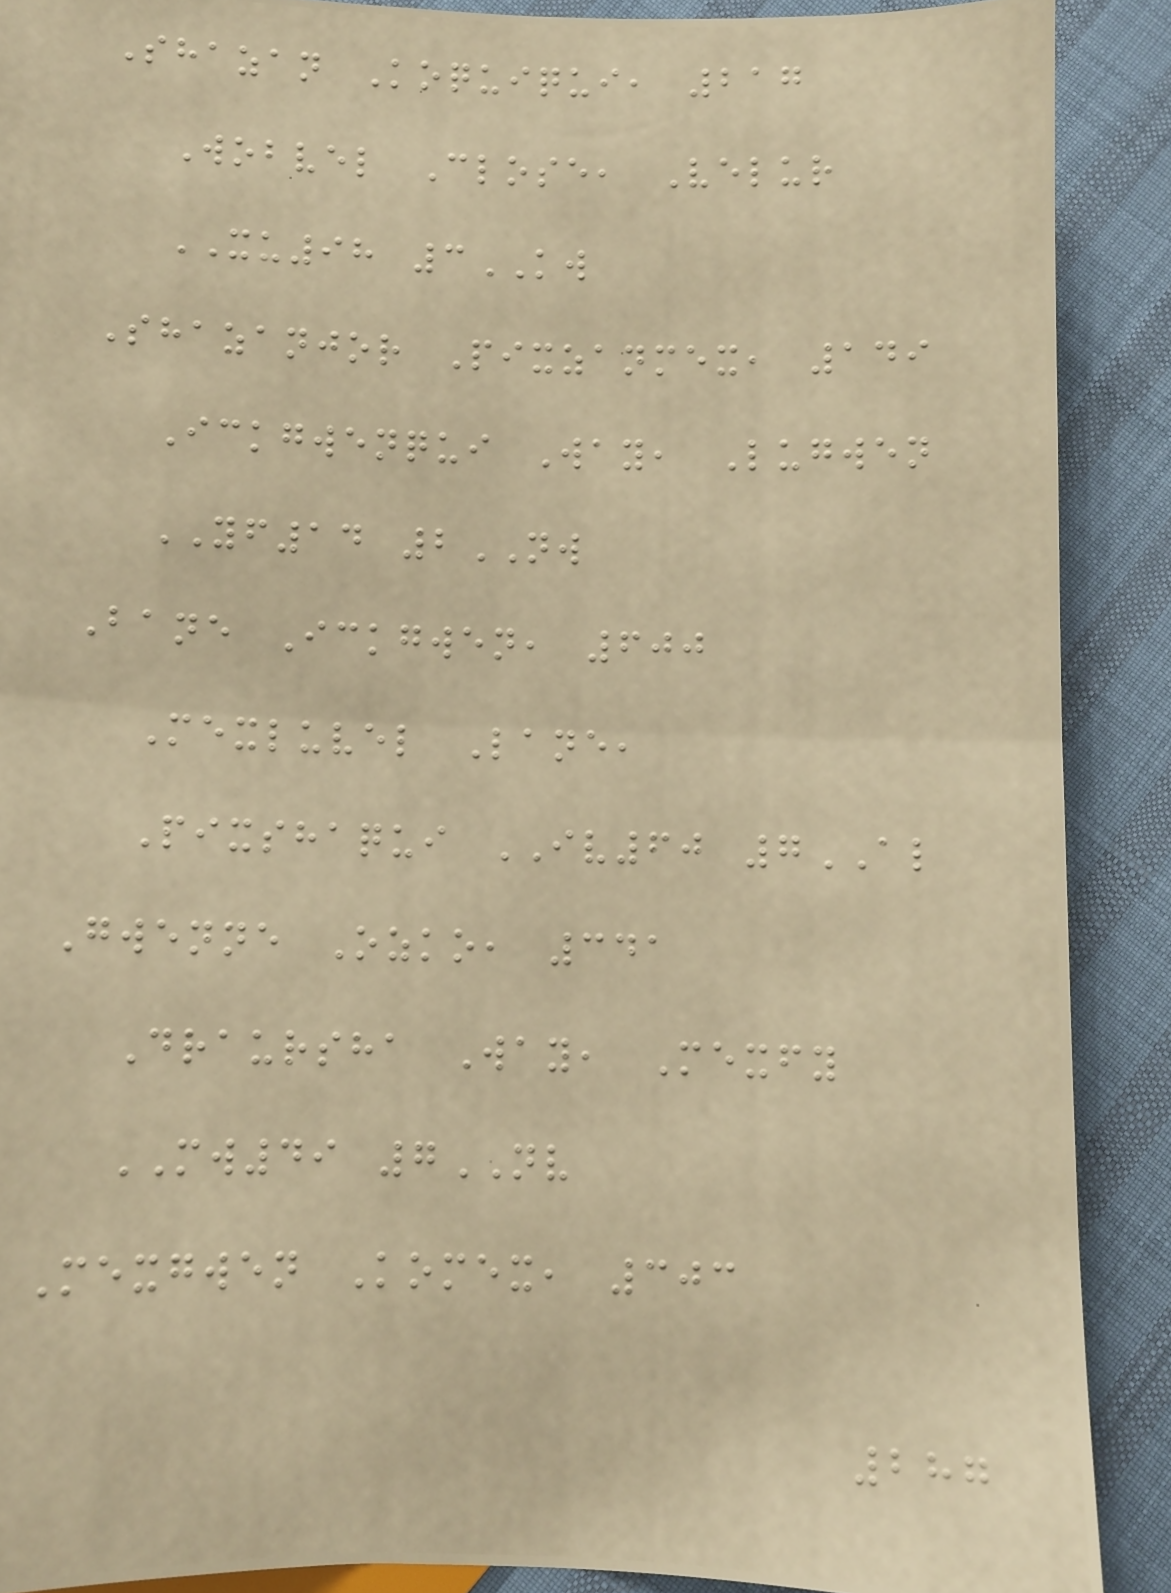Shazan Koquiqui, 217
Wobvel Close, Velur
XU98 3KW
Shazanjor Pixzanmex, 149
Ickgwenqui Way, Lugwen
YF14 2NW
Bane Ickgwen, 600
Mexluvel Lane,
Pixshaqui IV60 7AL
Gwenne Ozko, 341
Draursha Way, Mexfy
MW49 7NV
Mexgwen Komex, 303
287
